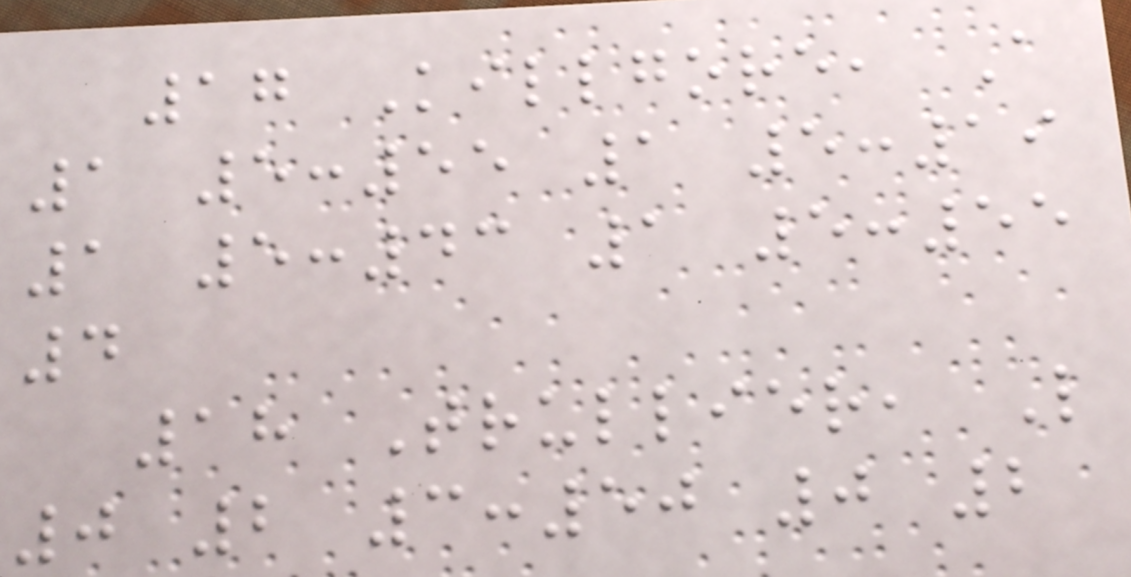17 Killgore, A
1 5:55 1 5:19
1 5:43 1 5:55
4
18 Trullier, L
0 2 3:50 0 2
